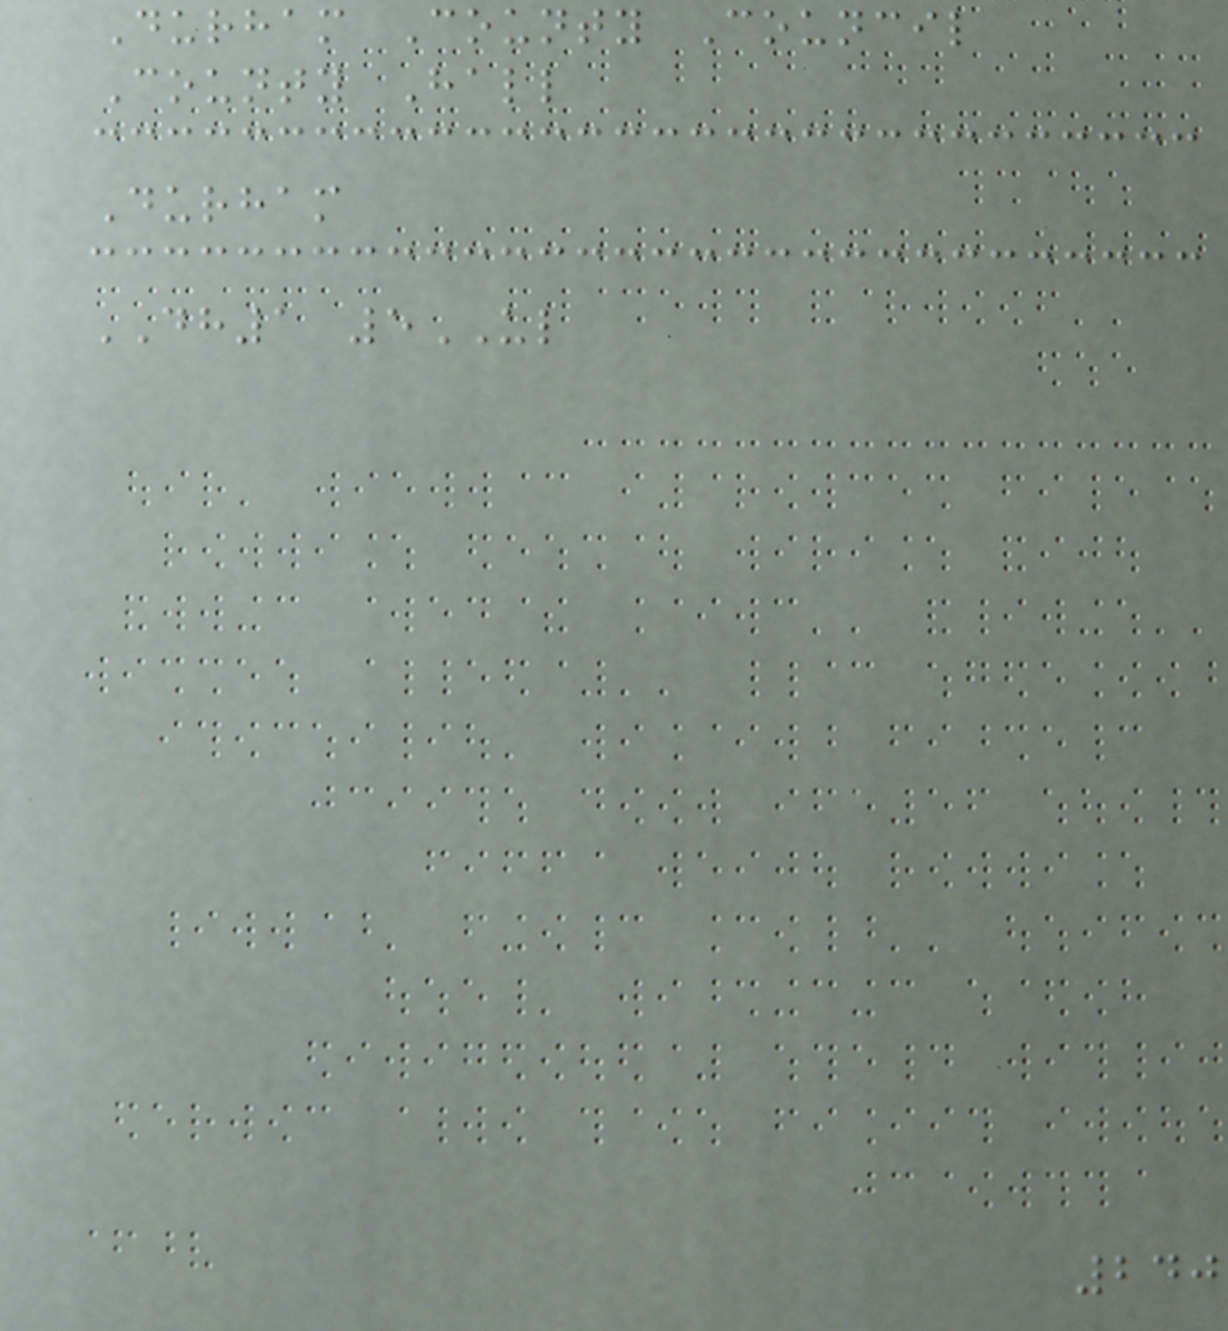Durham County Council
County Hall
Durham
DH1 5UL
240
